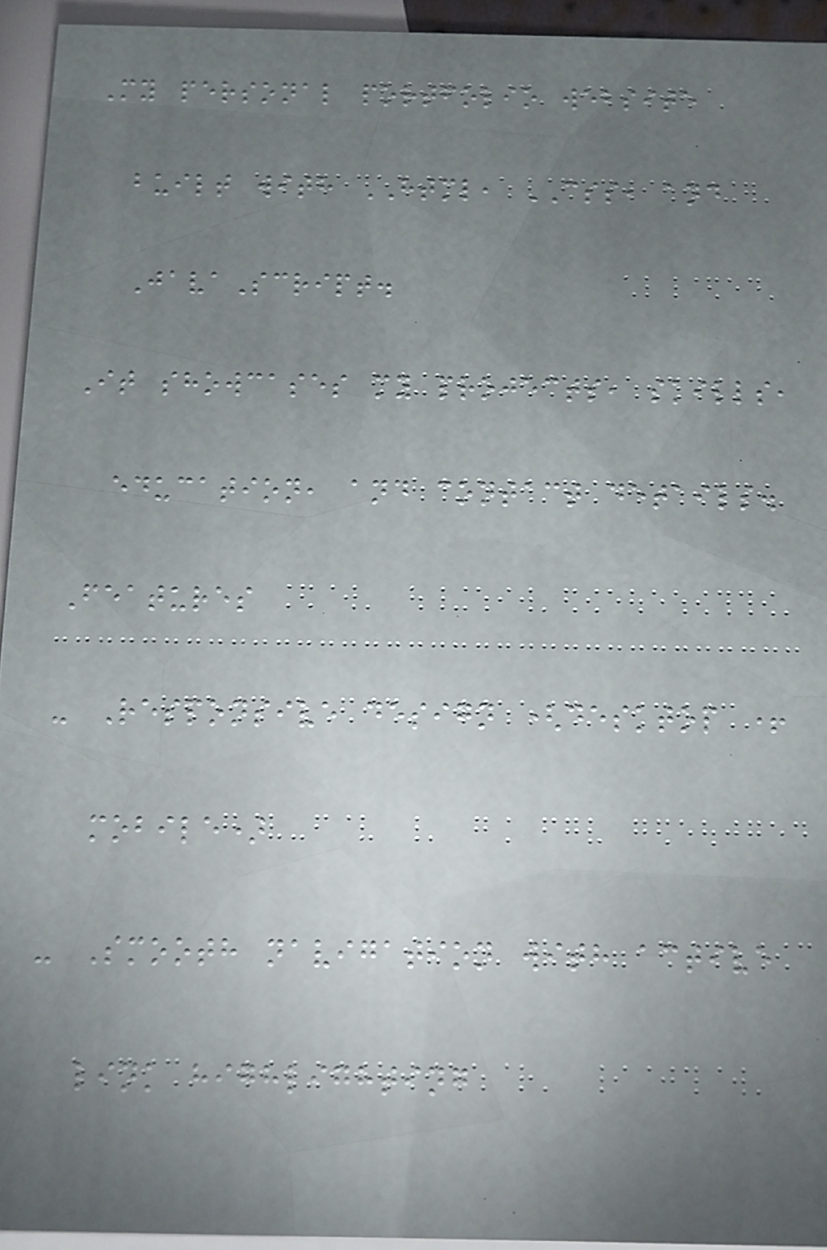My personal portfolio website
built with HTML, CSS, and
JavaScript.
It showcases my projects, skills,
education, and contact details.
Features
- Responsive design (desktop +
mobile)
- Smooth navigation with active
link highlighting
